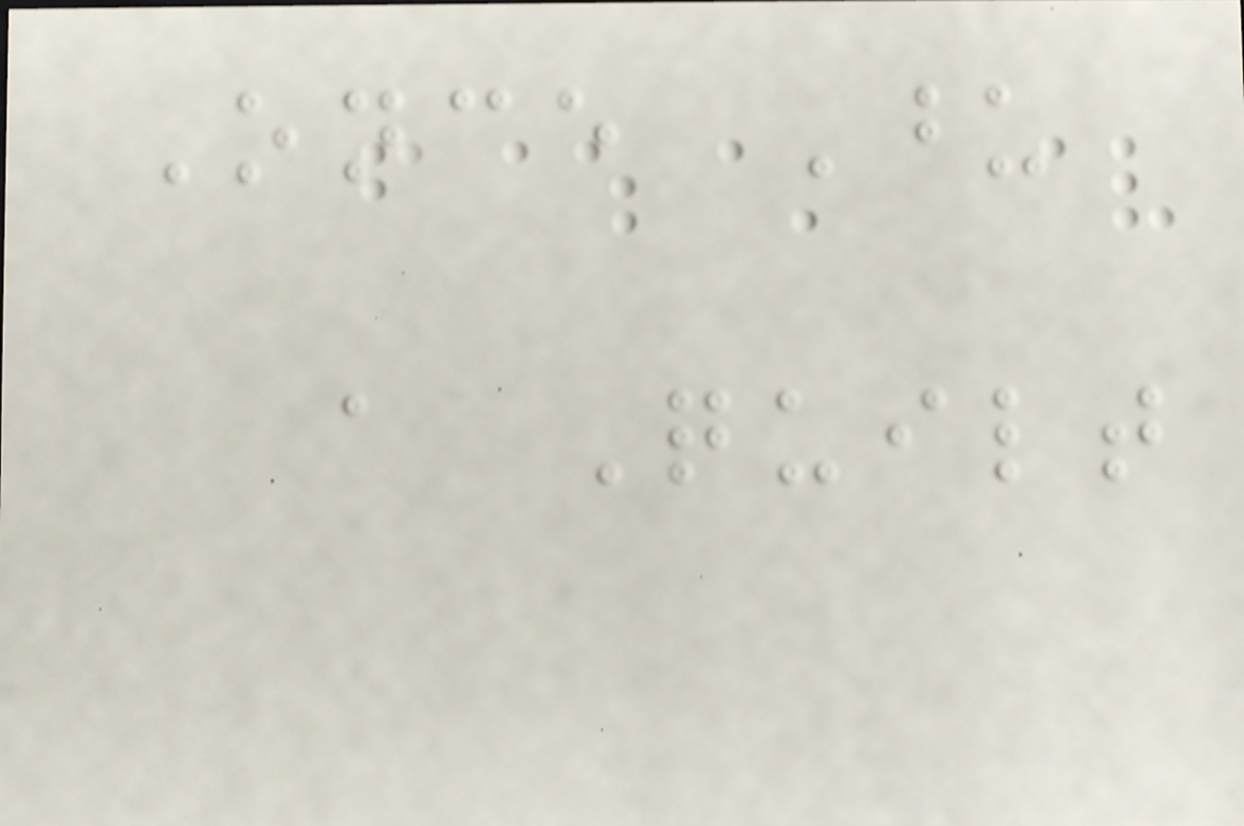Once Upon
a Quilt
